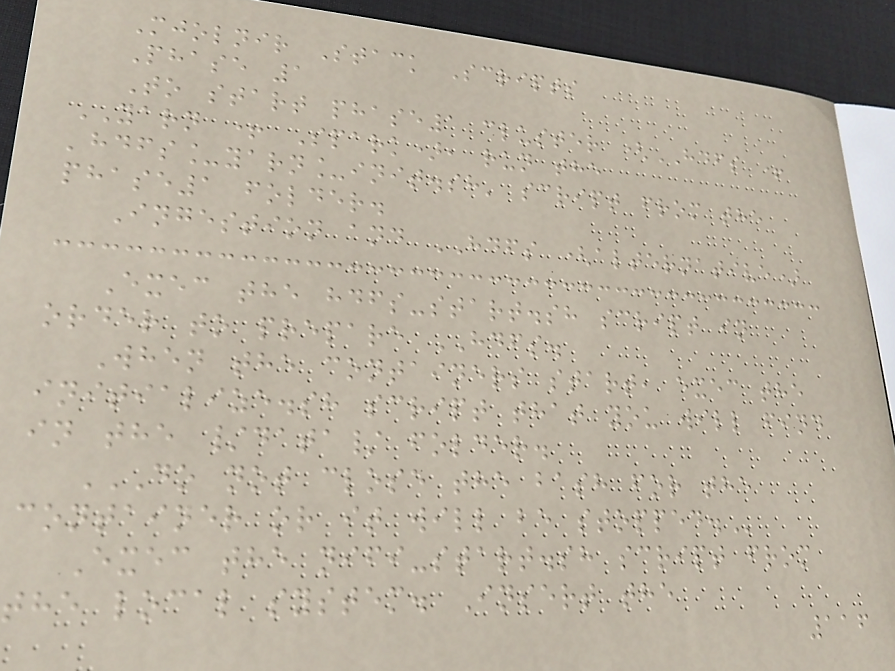Mjolnir Stack Scripts
Phase 1
To start phase1 cluster (HDFS +
YARN + Spark), run the
'hdfs_yarn_init.sh' script from the
phase1 folder.
Ingestion and HDFS (alternative)
Exec the hdfs-start.sh script in
order to prepare HDFS.
When the containers start, exec the
initialize.sh script that you will find
in the /data/ folder.
DO NOT CLOSE THE BASH FOR THE
CONTAINER OR IT WILL BE STOPPED.
Exec the nifi-start.sh script from
the local system. Insert the
116
